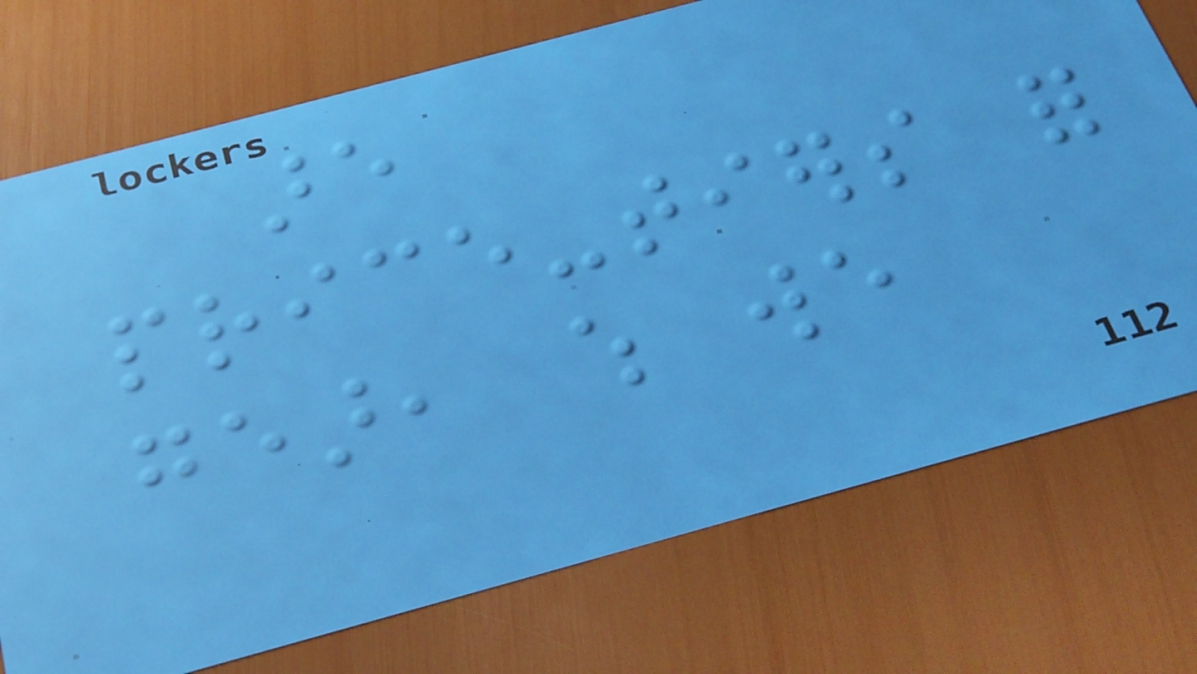are
price-tiers for
gear, which we
